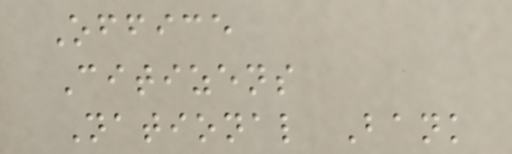Office
Citizens
National Bank
